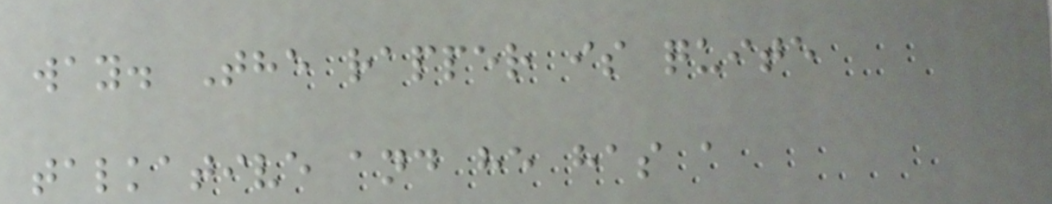way. The rapper is quite
talkative and he has a
